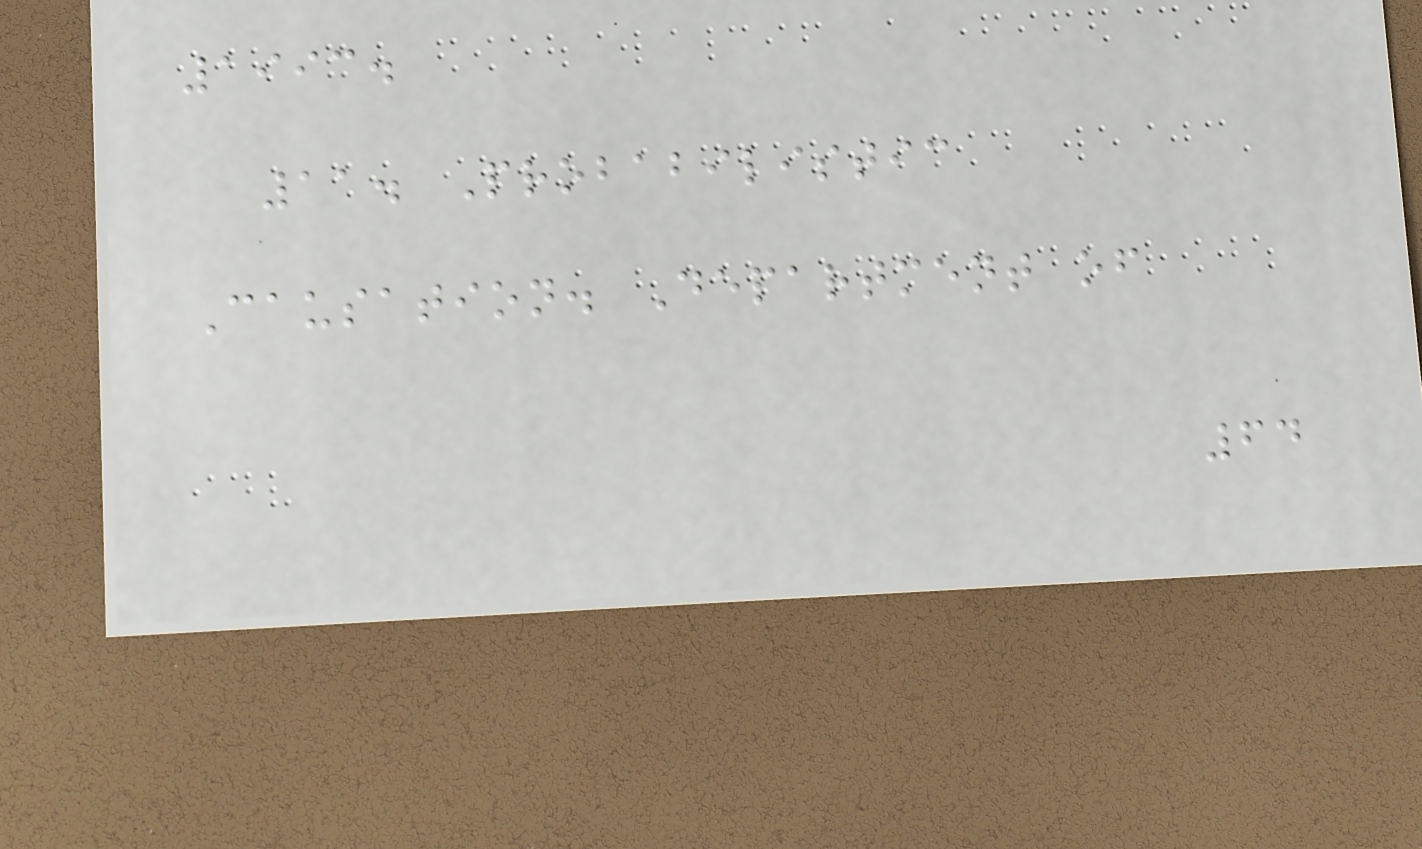1993.
11. Probabilistic
Causation. Department of
64
